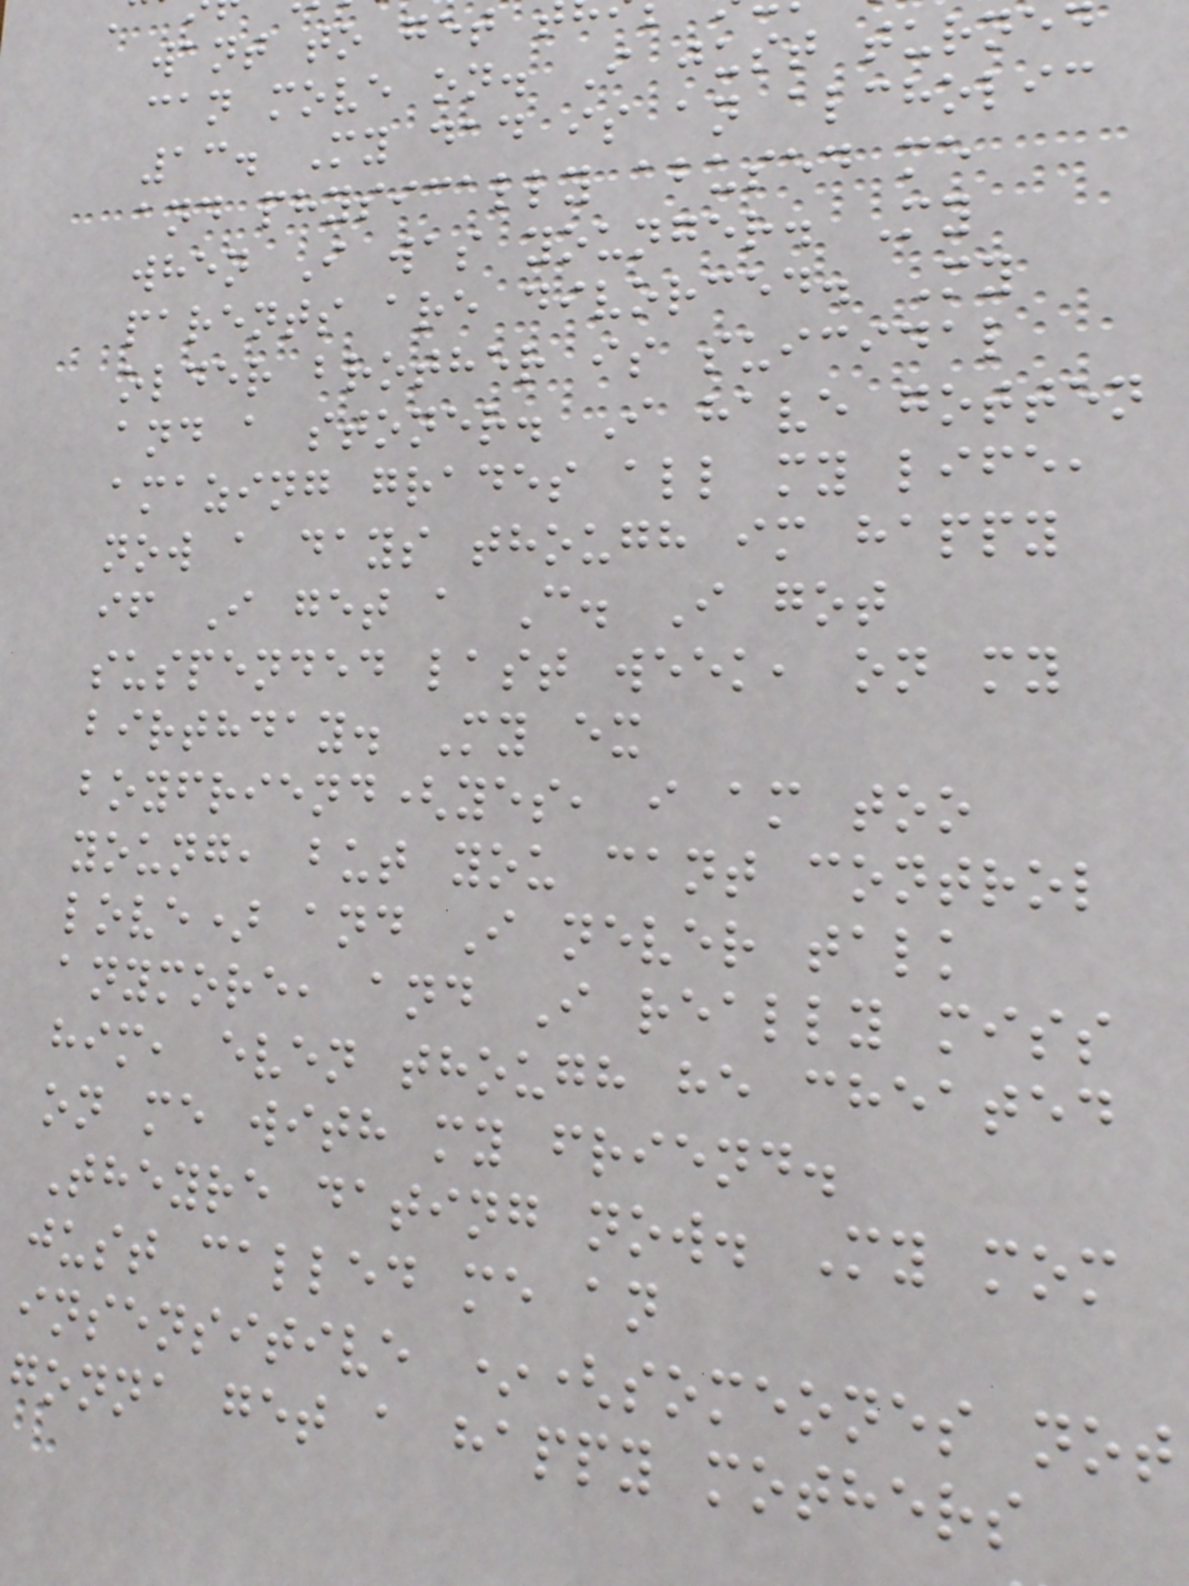want to get
can move on. I just turne
13. My dad is an alcholic
and physically abused me
when I was younger. My
parents are divorced. My
older brother is suicidal
and a stoner. I have gotten
amazing grades all my life,
now a days though im happy
if I get a C. I got
suspended last week, on my
birthday. My ex
boyfriend(yes, i am too
young, but you cant control
love) and I never talk
anymore, and I really miss
him, even though he cheated
on me with my friend.
Theyre dating now. My mom
just called me an
insensitive *(someones not
gonna get a happy mothers
